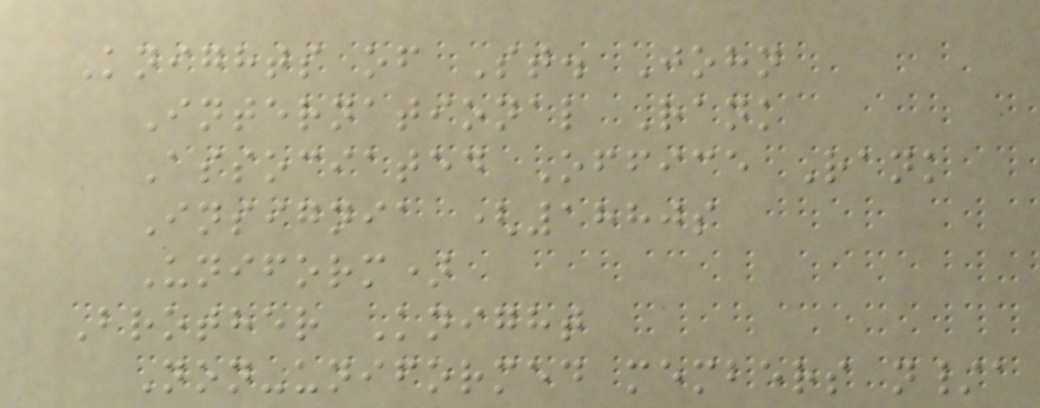Knights of St. John
International Rank
Associated Office Rank
Insignia (1880s
Uniform)
Brother Knight
Non-uniformed members n/a
